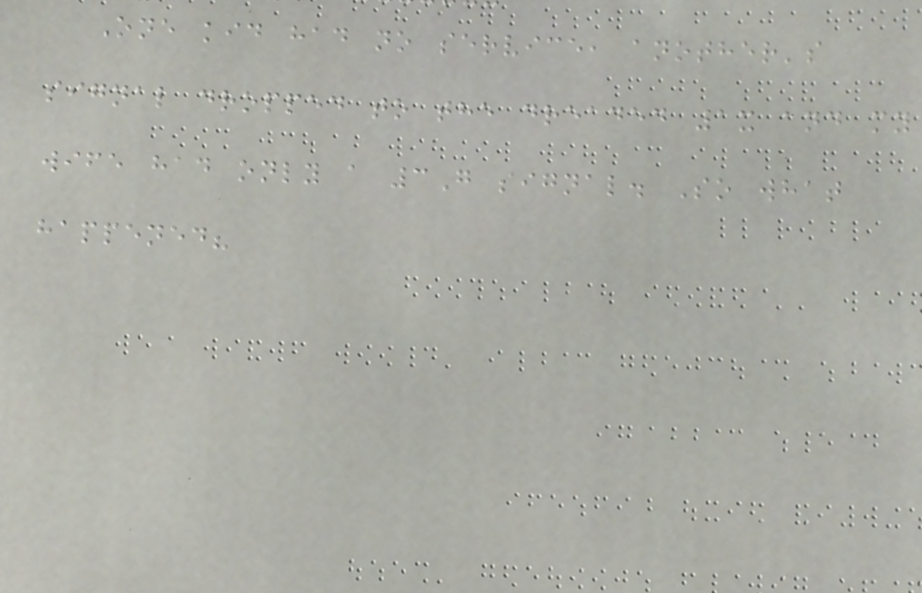One kid had no service, another's
signal dropped to the dreaded 1x and my
wife had only a 3G signal. So what
happened?
